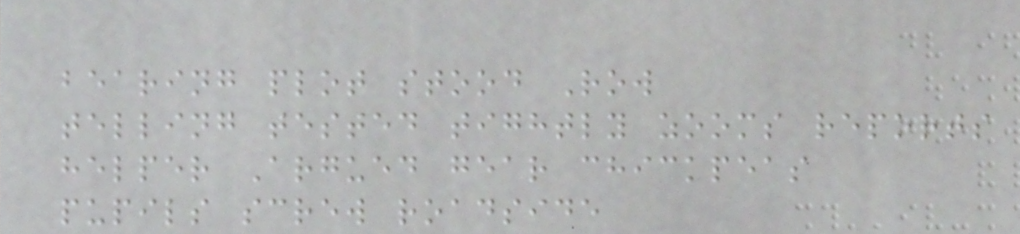bearing plot stood Row
telling tested tightly zooms reports
helper Argued gear chickpeas
pupils screw roadside
